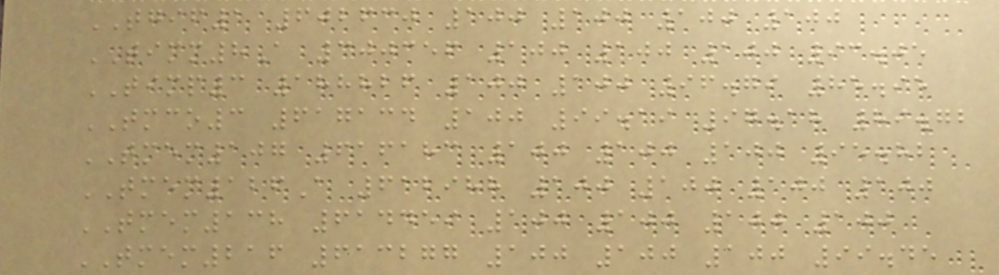TGIF1 602630 100 100 100 100
TIMM8A 300356 100 100 100 93.05
TIMP3 188826 100 100 96.79 85.95
TMCO3 617134 100 99.19 97.18 89.72
TMEM107 616183 100 100 100 95.82
TMEM126A 612988 100 100 100 100
TMEM138 614459 100 100 100 100
TMEM216 613277 100 100 100 99.45
